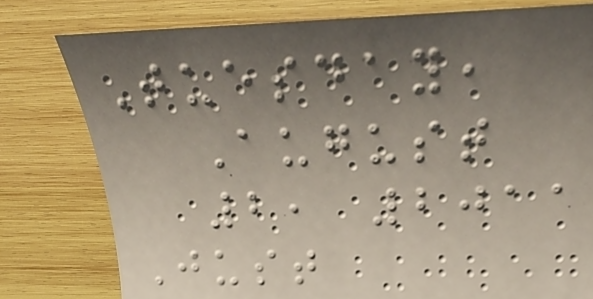Tuesday,
August
2, 2011
Just
